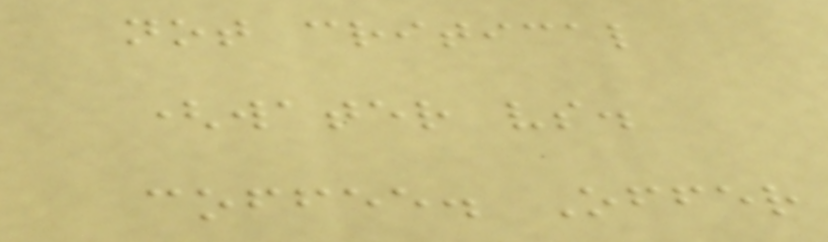not critical
(water vs.
coffee. Offer
